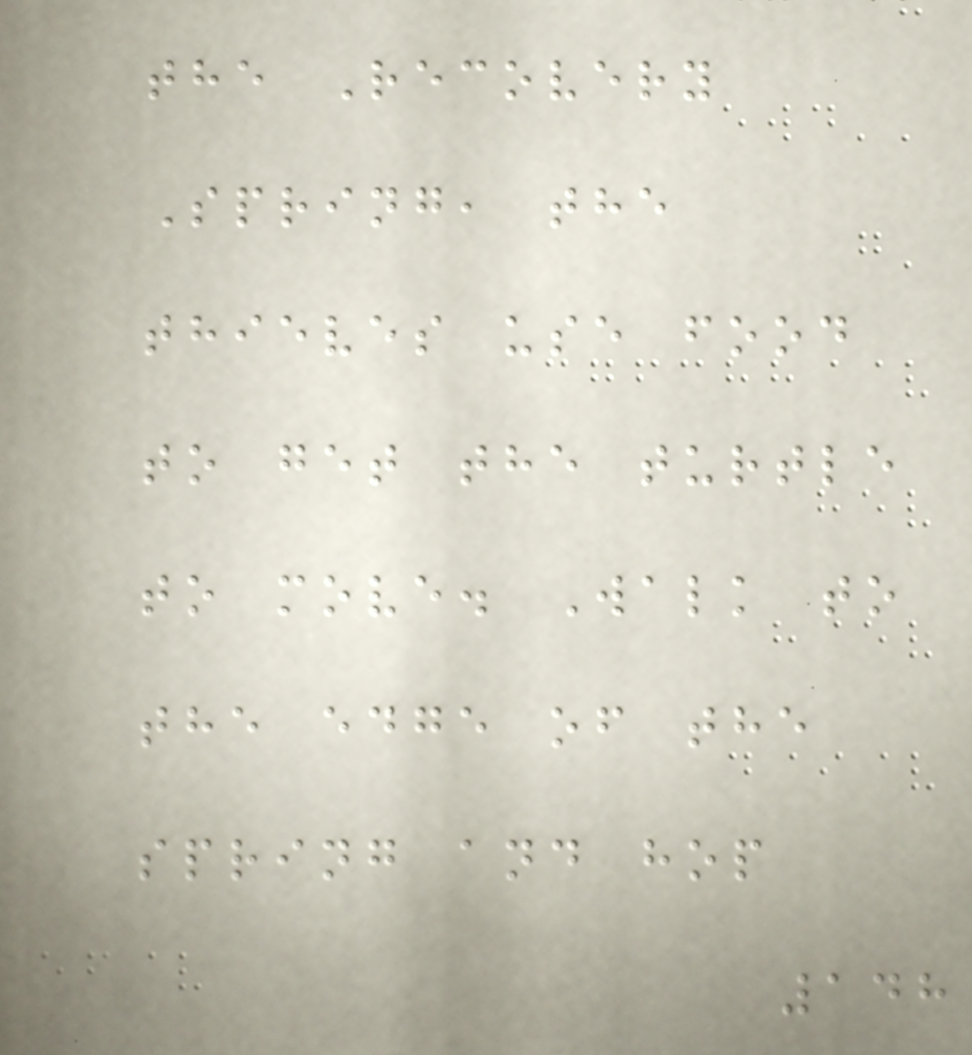the Recovery
Spring, the
thieves use food
to get the turtle
to move. Walk to
the edge of the
spring and hop
148
